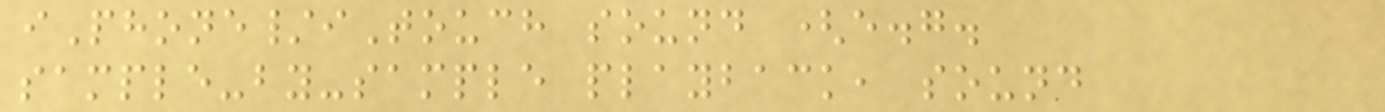iPhone/iTouch sound (e.g.
sample-by-sample playback, sound
